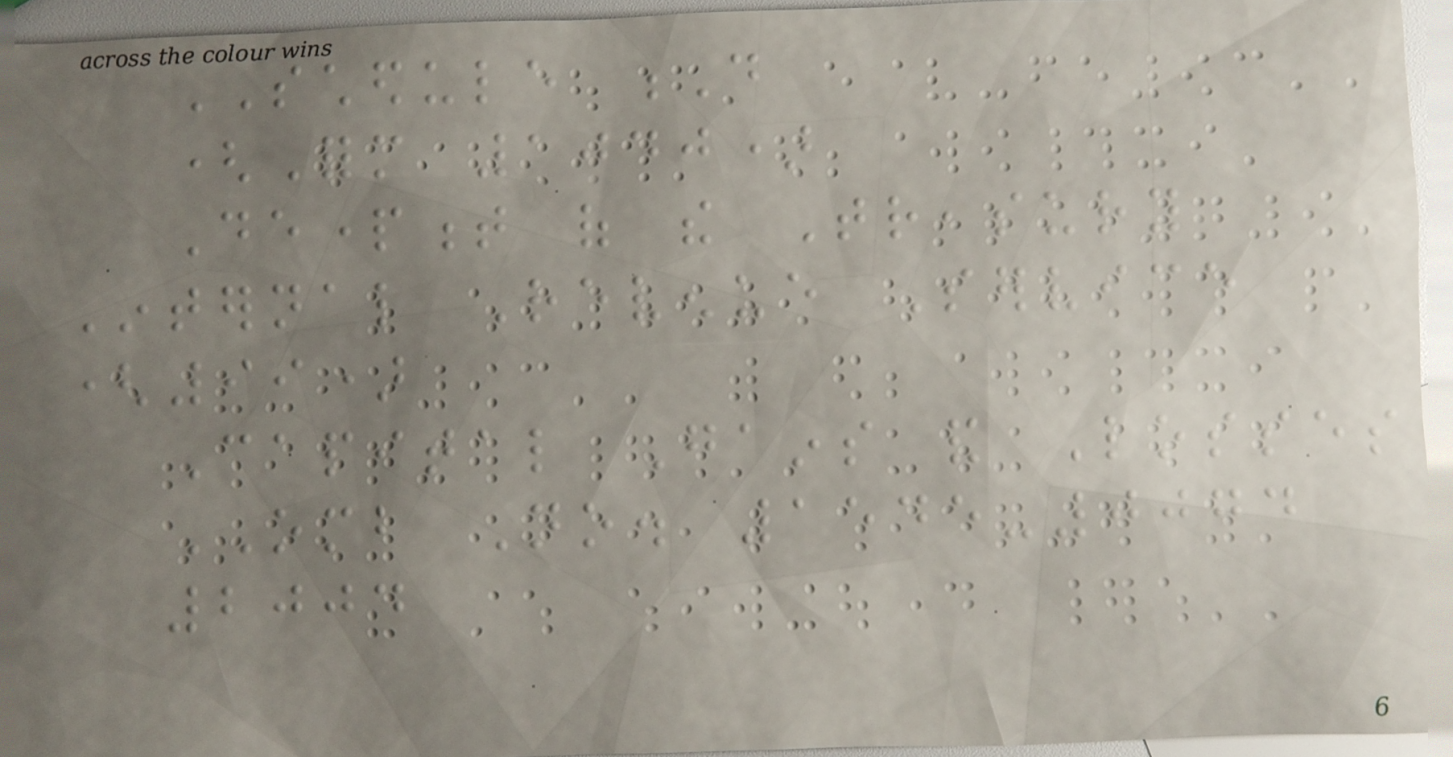SCHEDULE D
(Form 1040)
Department of the Treasury
Internal Revenue Service
(99)
Capital Gains and Losses
OMB No. 1545-0074
2004
